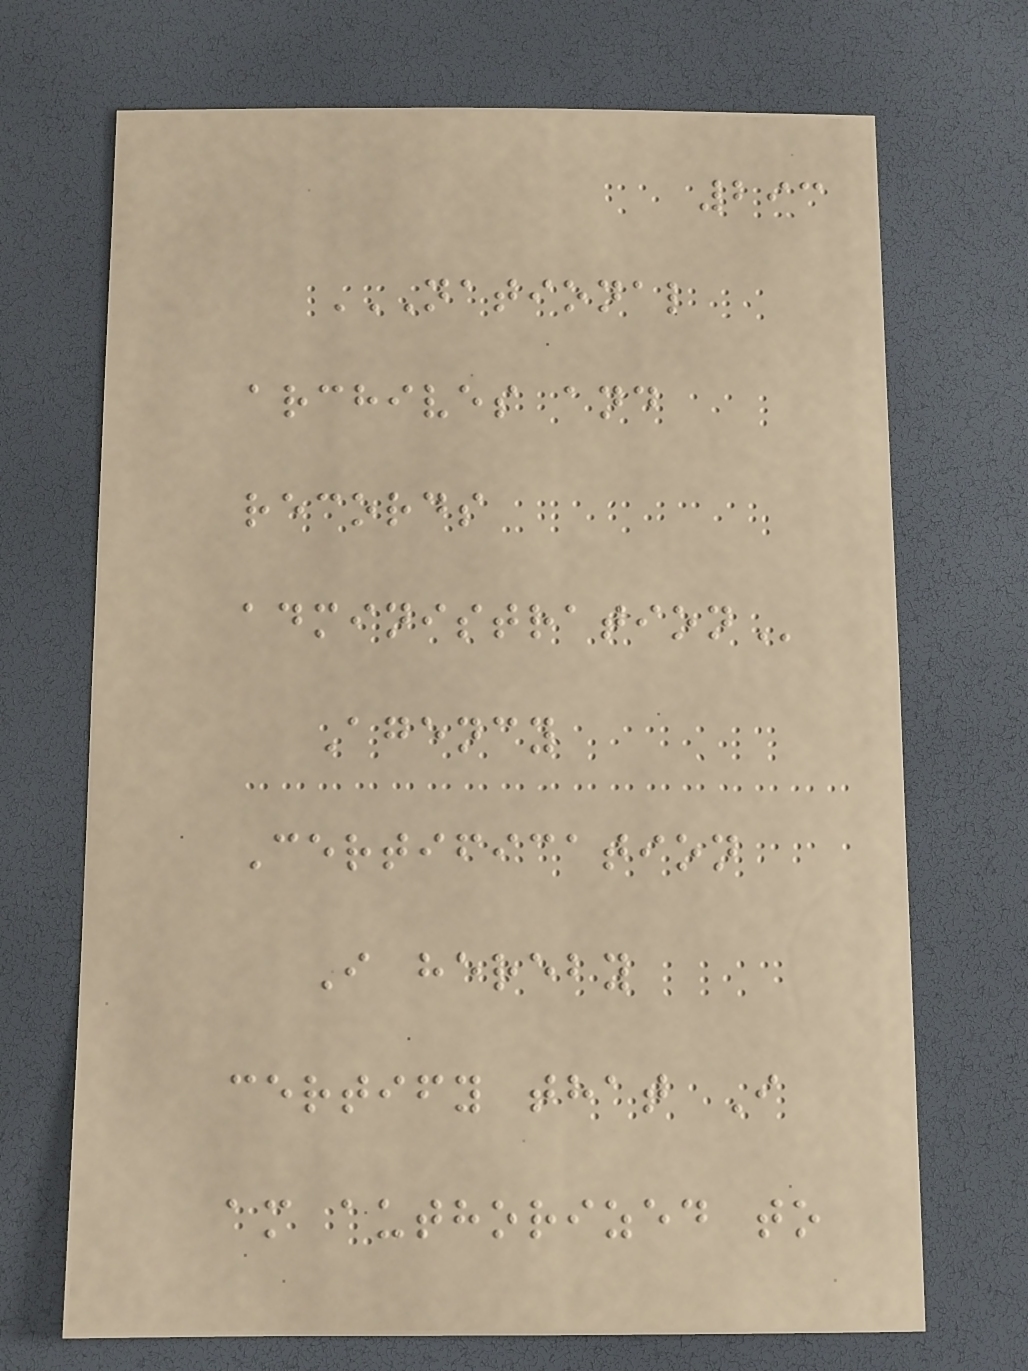293
NATIONAL
ARCHIVES AND
RECORDS
ADMINISTRATION
Agency
Certification
I hereby
certify that I
am authorized to
